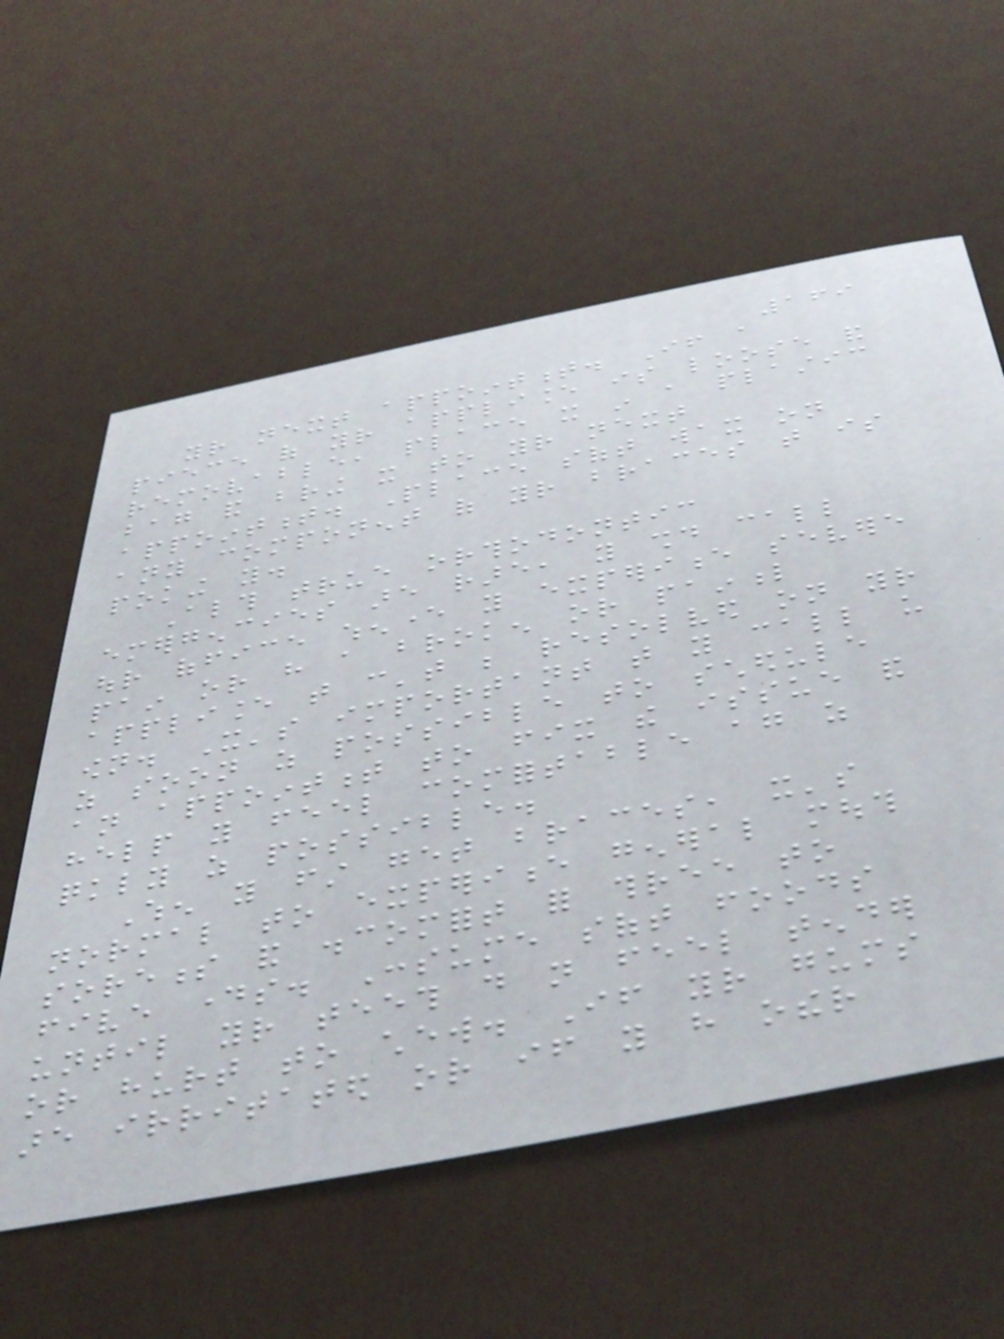169
your next appointment. If a
piece of your appliance is loose and
removable, place it in a plastic
bag and bring it to your next
appointment. Place soft wax on
any component of your braces that is
poking you.
Although true orthodontic
emergencies are rare, you should call
our office whenever you experience severe
pain or have a broken or painful
appliance that can't be resolved on your
own. It's important that you call us
as soon as possible to schedule
an appointment to fix the issue and
help you feel comfortable again as
quickly as possible.
When you first get braces, it's
normal to experience general mouth
soreness and discomfort for three to
five days. Consume soft foods
until your teeth do not feel tender
or hurt to chew. If your gums
are irritated or if you have other
